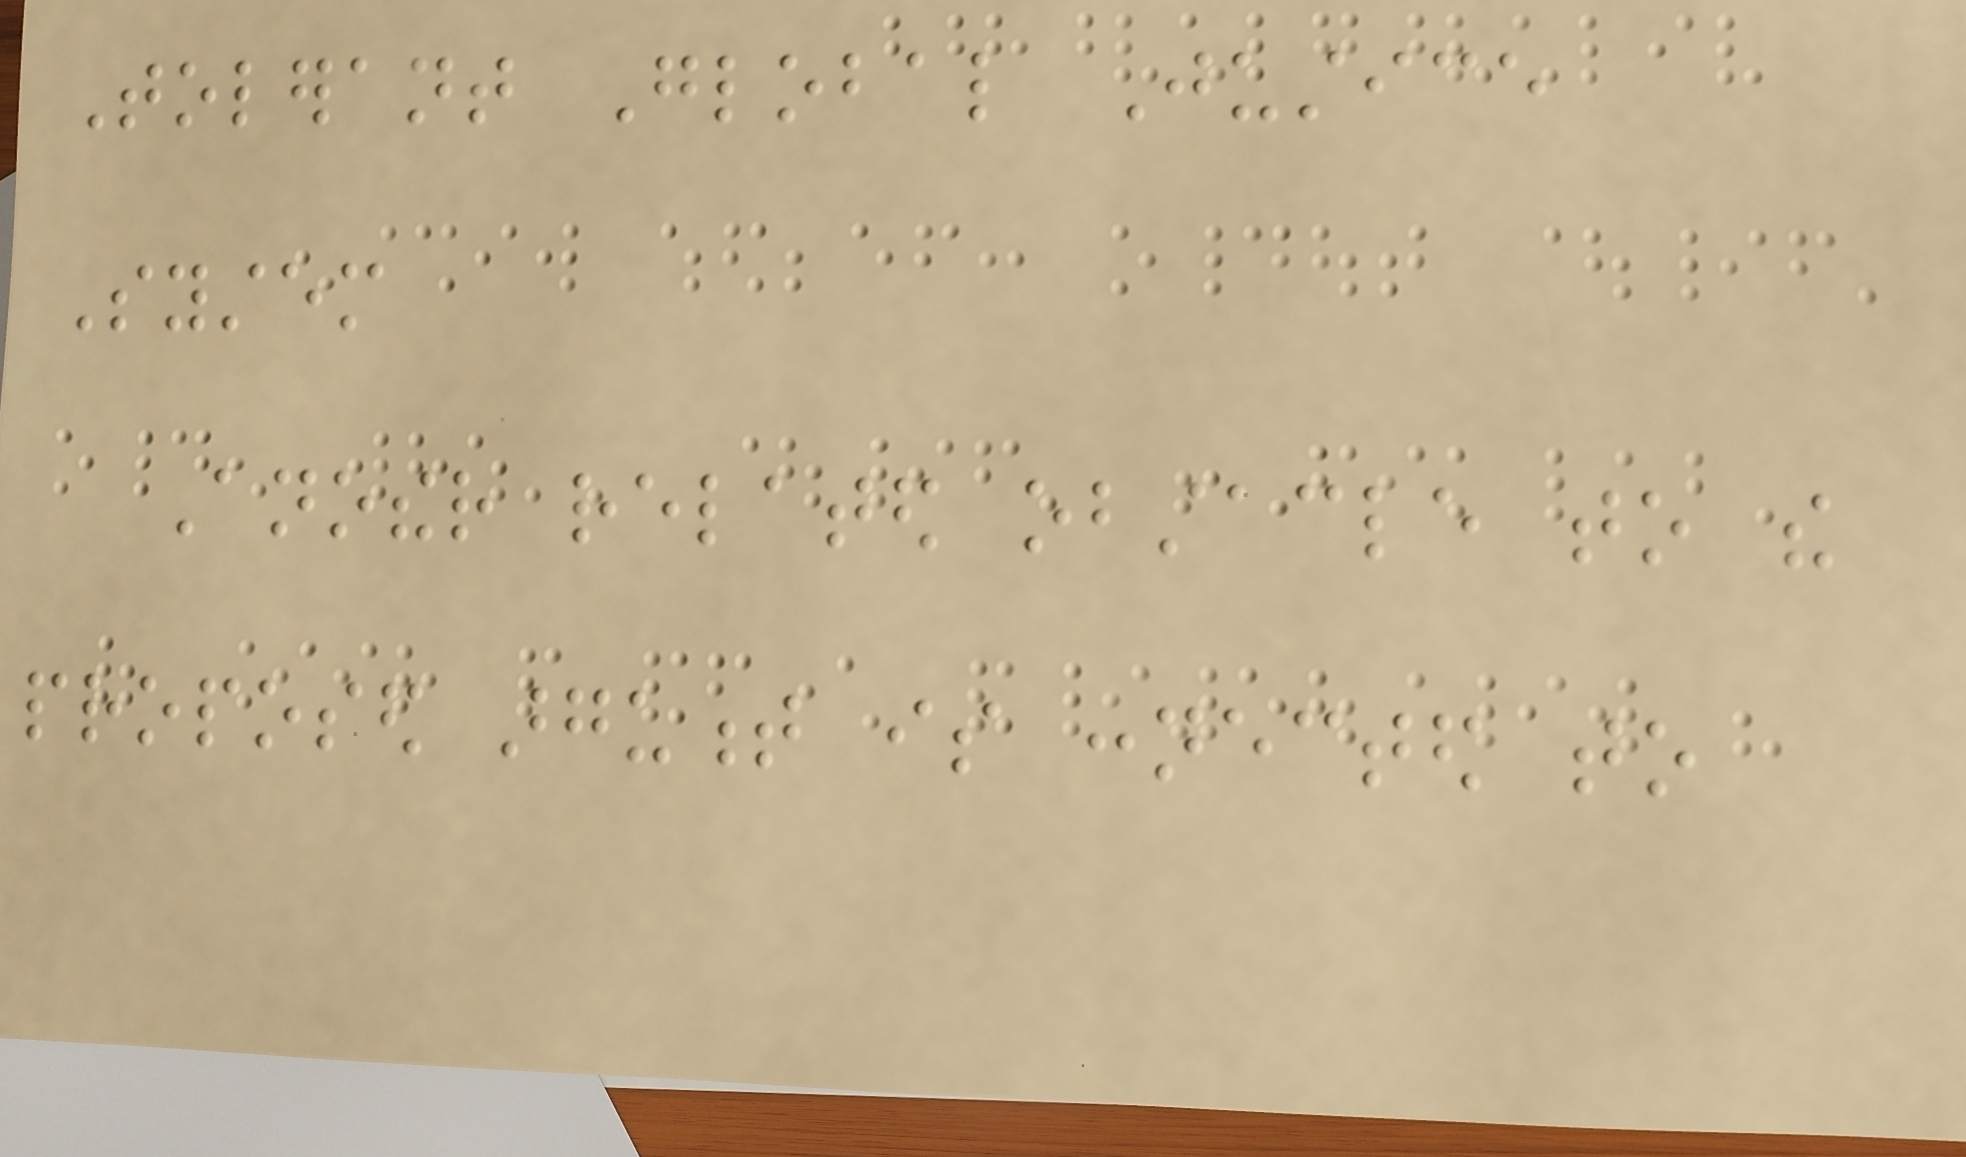Tolerant Global Justice
System
Another related obstacle to the
proposed argument is connected to
